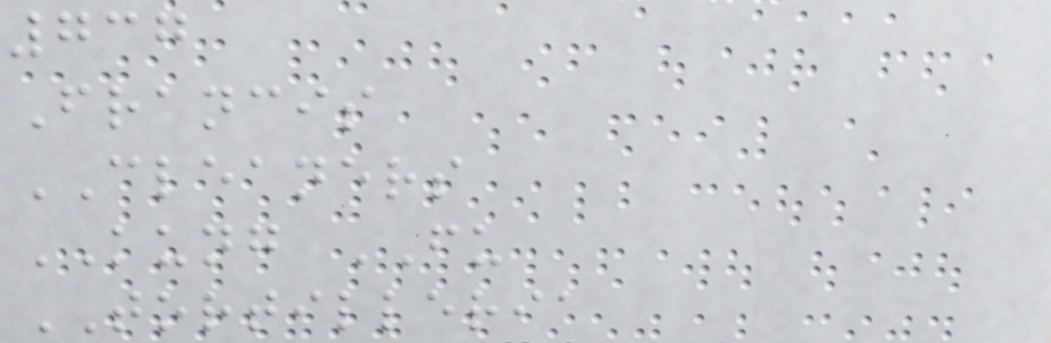737
Francis
CLEANERS
KUNG FU
TORTILLERIA
